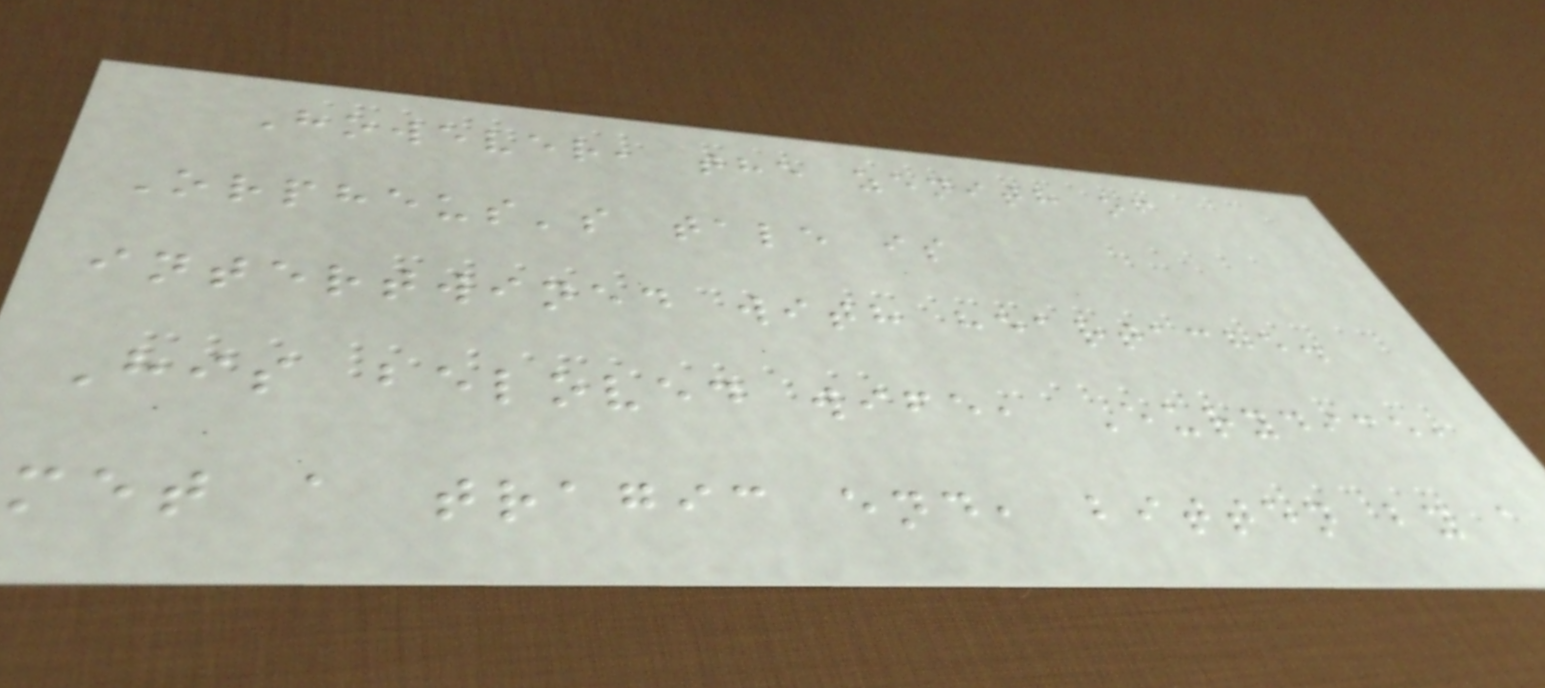However, the zenith of
Orpheus's tale is
intertwined with heartache.
His beloved wife, Eurydice,
met a tragic end, bitten by a
